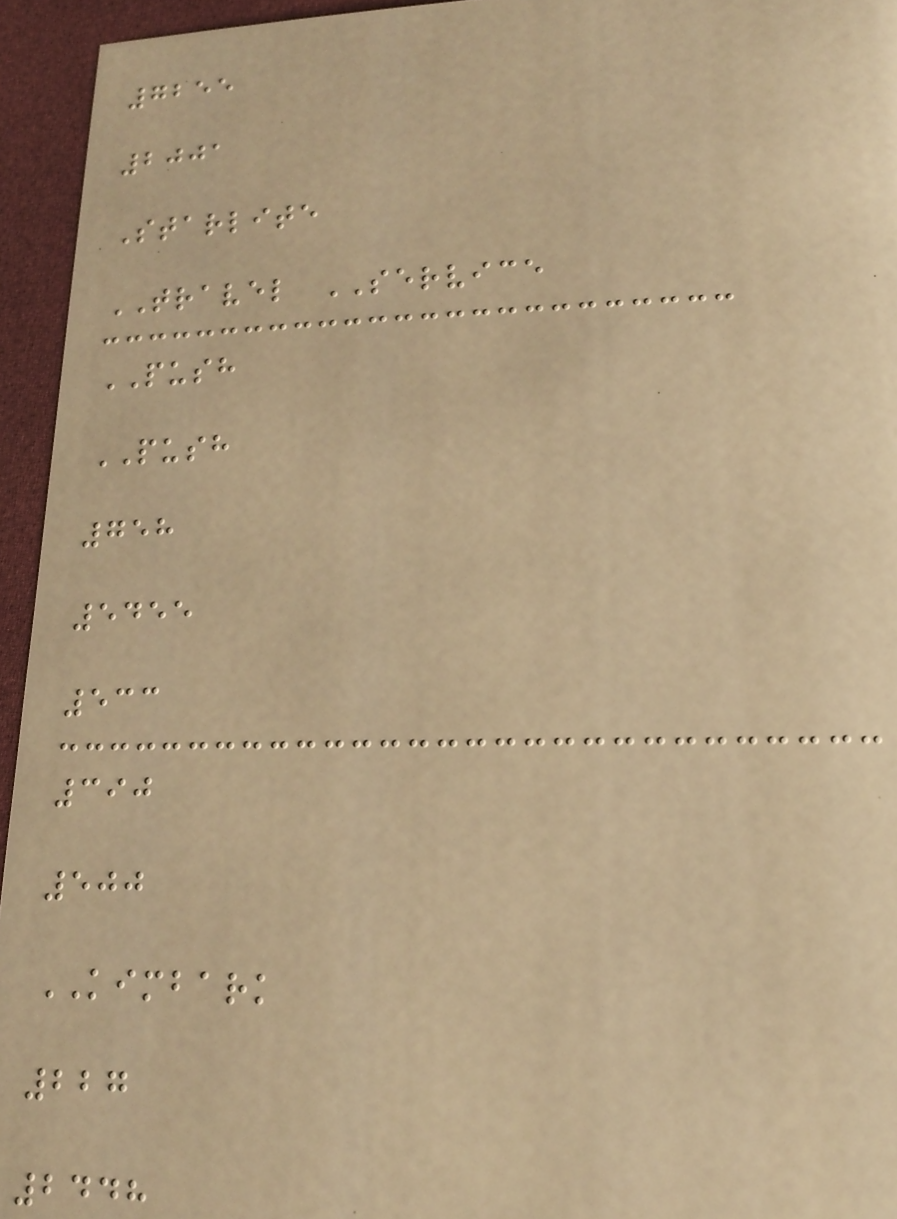7255
2001
Starlite
TRAVEL SERVICE
PUSH
PUSH
758
5455
533
390
500
KIMBARK
227
2448
